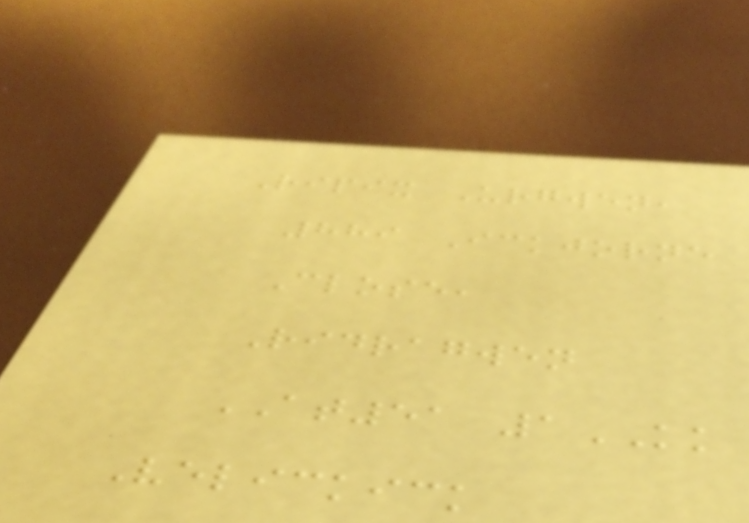Ripix Urgwen,
889 Ickjorne
Close,
Ridragwen
AT51 1KK
Velickick
